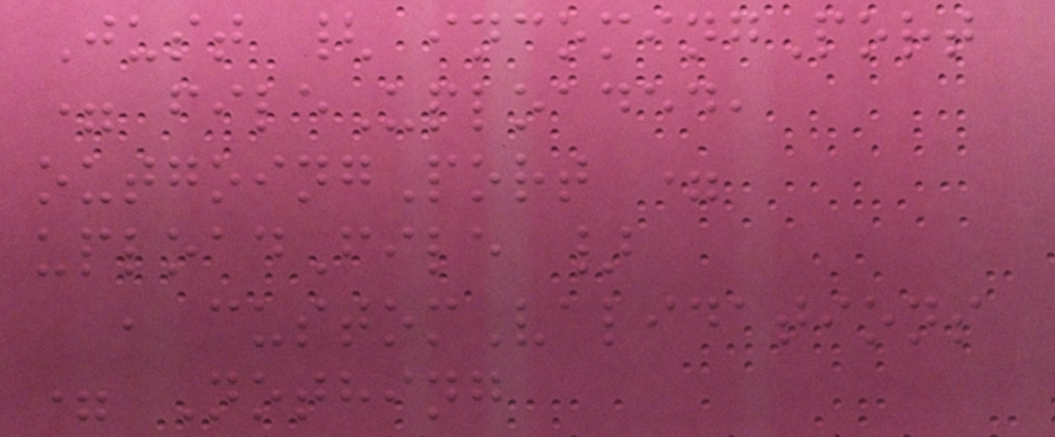Just { incomingPort
= fileUploaded,
outgoingPort =
uploadFile }
, customValidations
= Nothing
